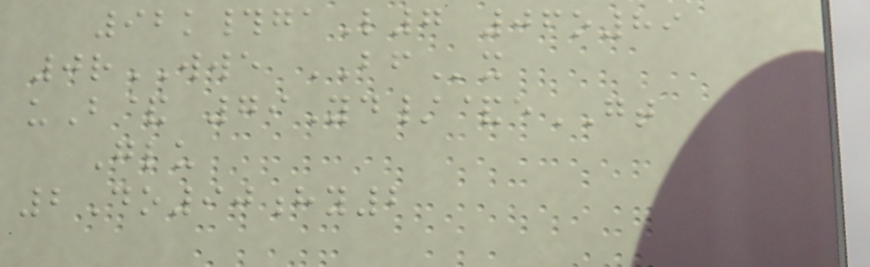92k#gaL7 06o89
0rWWE BFx
uB& 79Yd/&eGT
Glu
2Do90hy2
